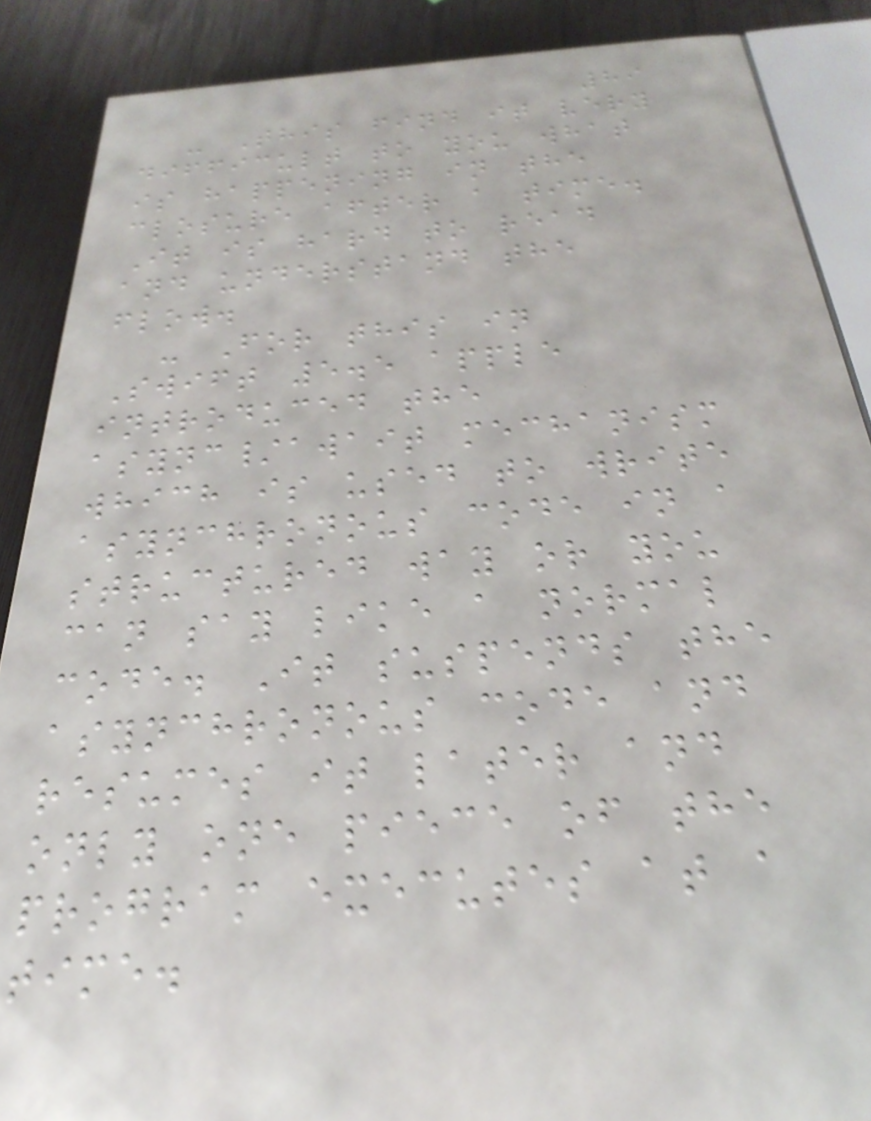89
- This find it very
difficult to you what
is happening in the
closure after a time.
It is hard to read
and understand the
flow.
- For this in
Swift 5.5 apple
introduced the
async/await mechanism
which is used to write
asynchronous code in a
structured way or you
can say like a normal
code. It suspends the
asynchronous code and
resumes it later and
only one piece of the
program executes at a
time.
